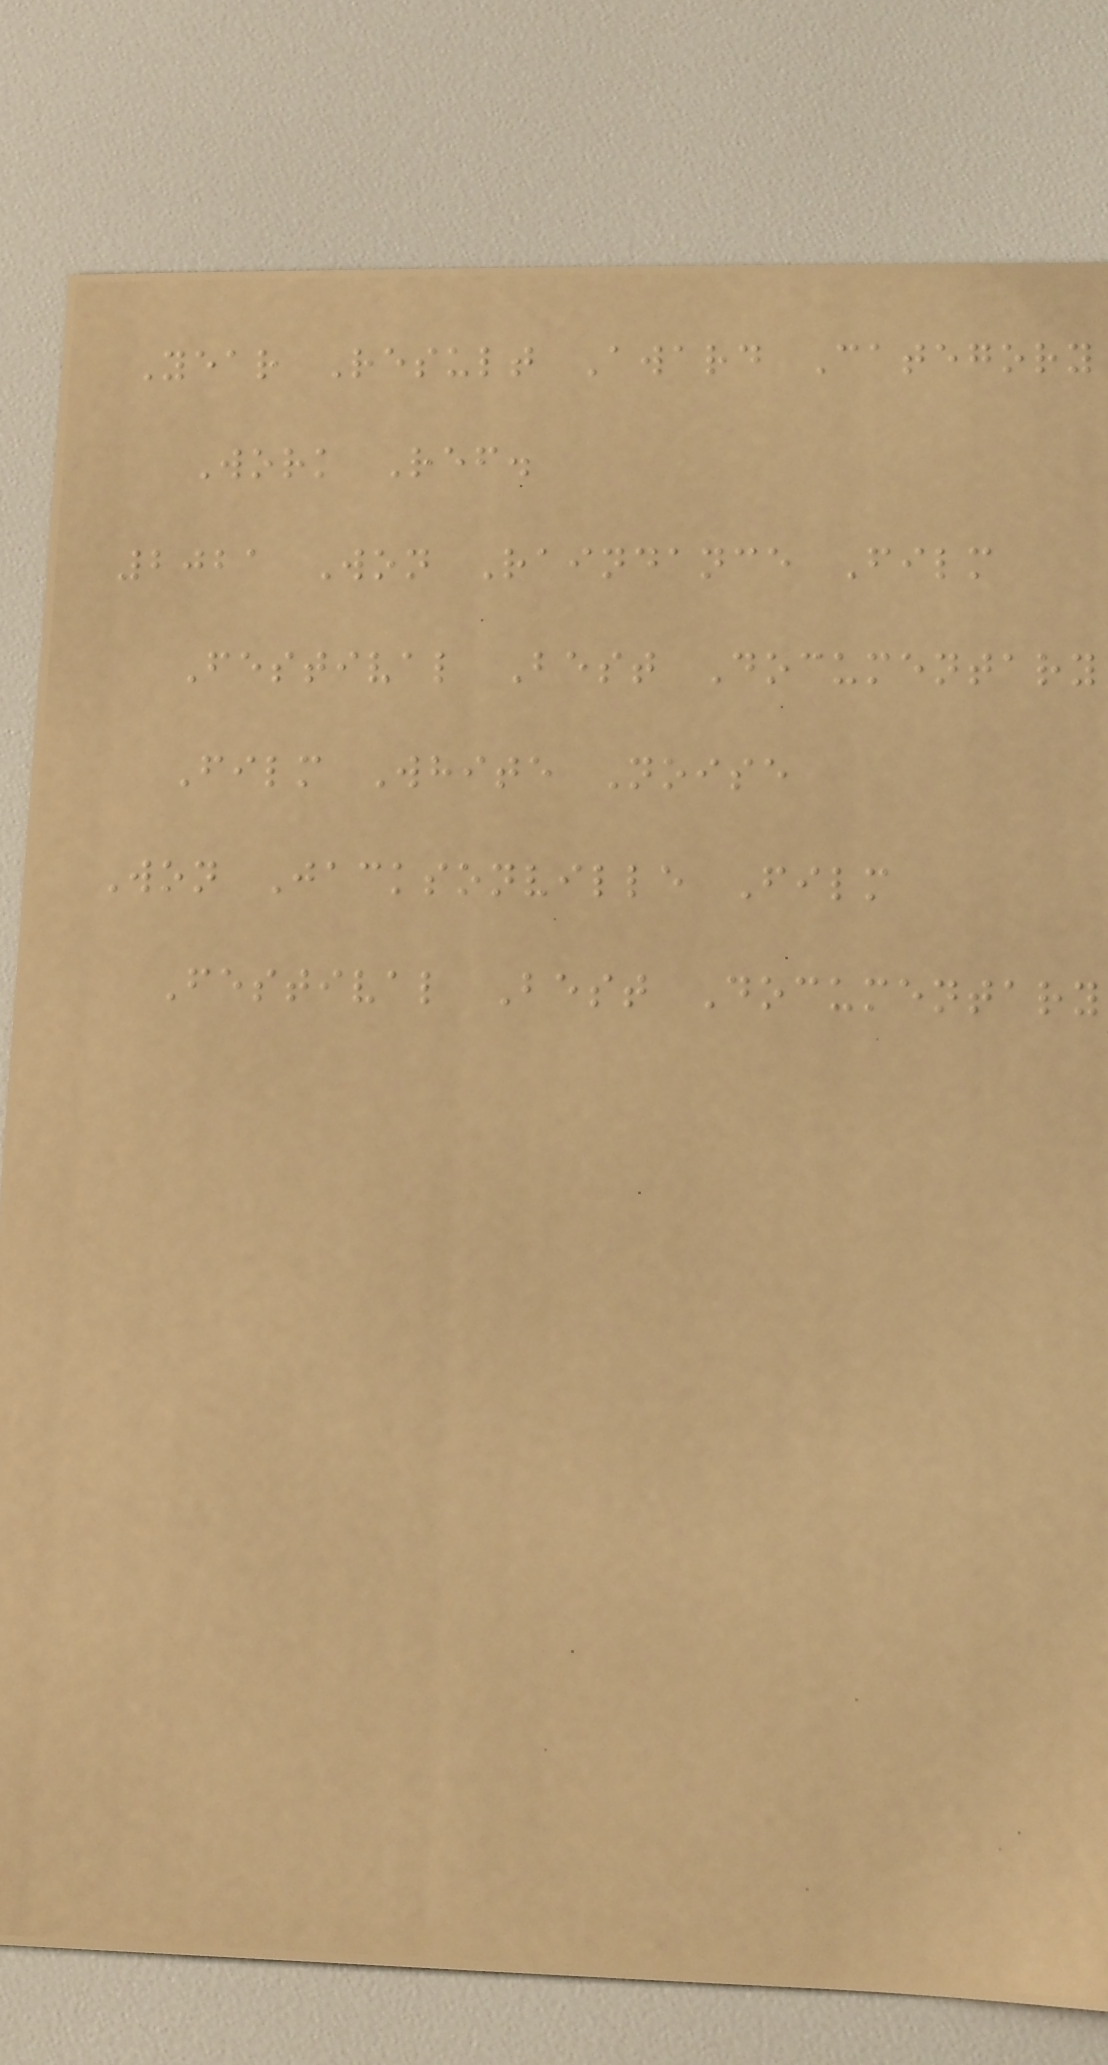Year Result Award Category
Work Ref.
2021 Won Raindance Film
Festival Best Documentary
Film White Noise
Won Jacksonville Film
Festival Best Documentary
